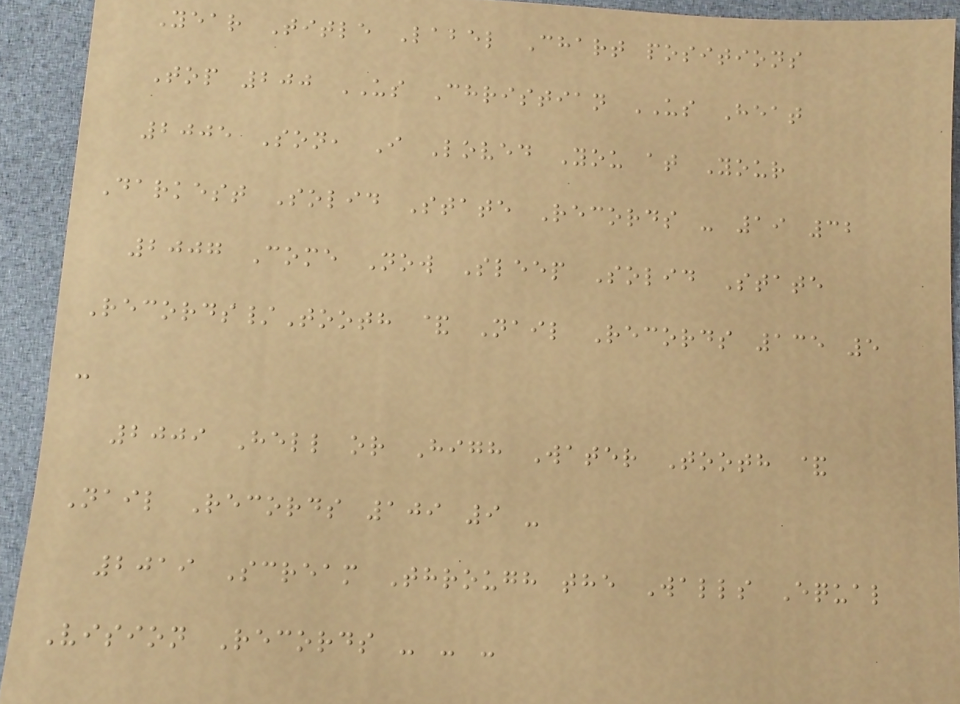Year Title Label Chart positions
Top 200 US Christian US Heat
2005 Son, I Loved You at Your
Darkest Solid State Records - 19 32
2007 Come Now Sleep Solid State
Records/Tooth & Nail Records 135 5
-
2009 Hell or High Water Tooth &
Nail Records 109 9 -
2019 Scream Through the Walls Equal
Vision Records - - -
